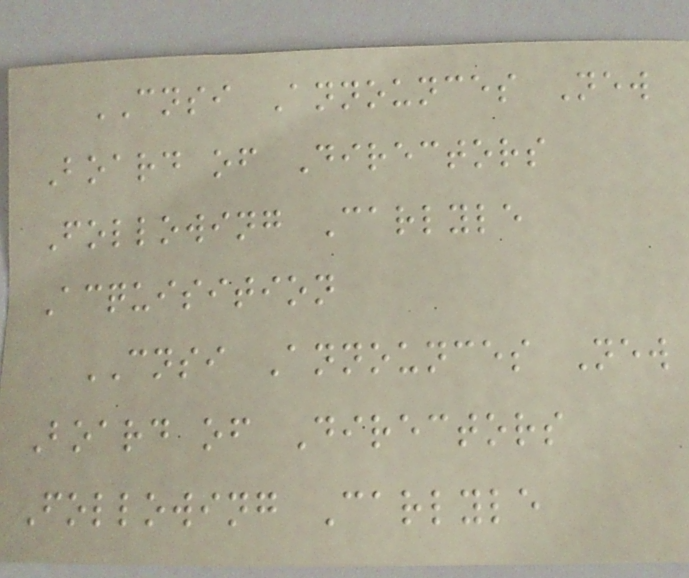CNSI Announces New
Board of Directors
Following Carlyle
Acquisition
CNSI Announces New
Board of Directors
Following Carlyle
